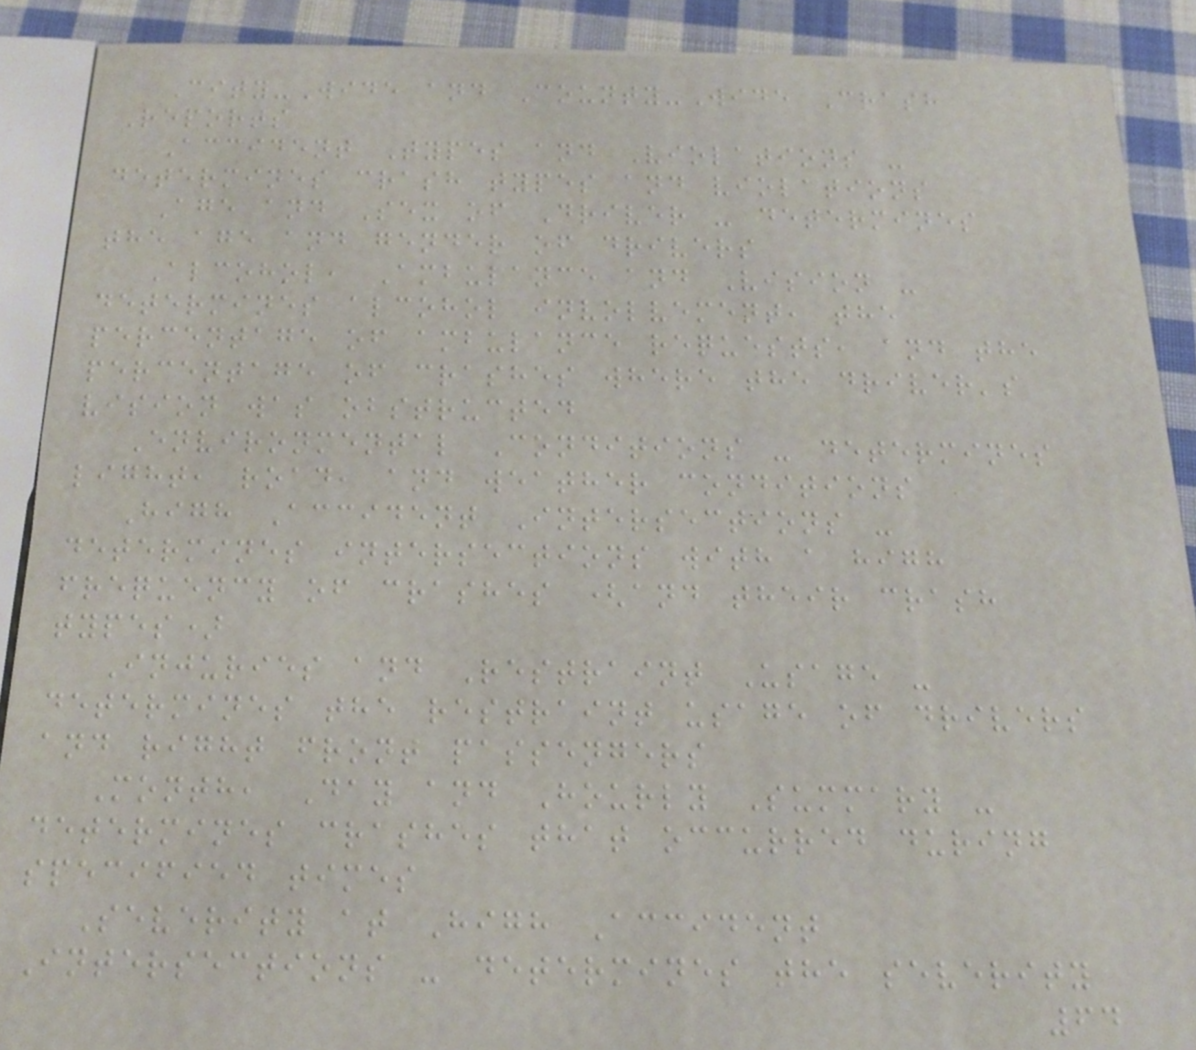City-Wide and County-Wide Crash
Reports
Accident Types and Violations -
determines crash types and violations
Age and Sex of Driver - determines
the age and gender of drivers
Alcohol, Ambulance and Vision -
determines alcohol involvement, the
percentage of ambulance requests, and the
percentage of crashes where the driver's
vision was obstructed
Environmental Conditions - determines
light, road, and weather conditions
High Accident Intersections -
determines intersections with a high
frequency of crashes (and their crash
types)
Injuries and Restraint Usage -
determines the restraint usage of drivers
and right front passengers
Month, Day and Hourly Summary -
determines crashes that occurred during
specified times
Severity at High Accident
Intersections - determines the severity
64
